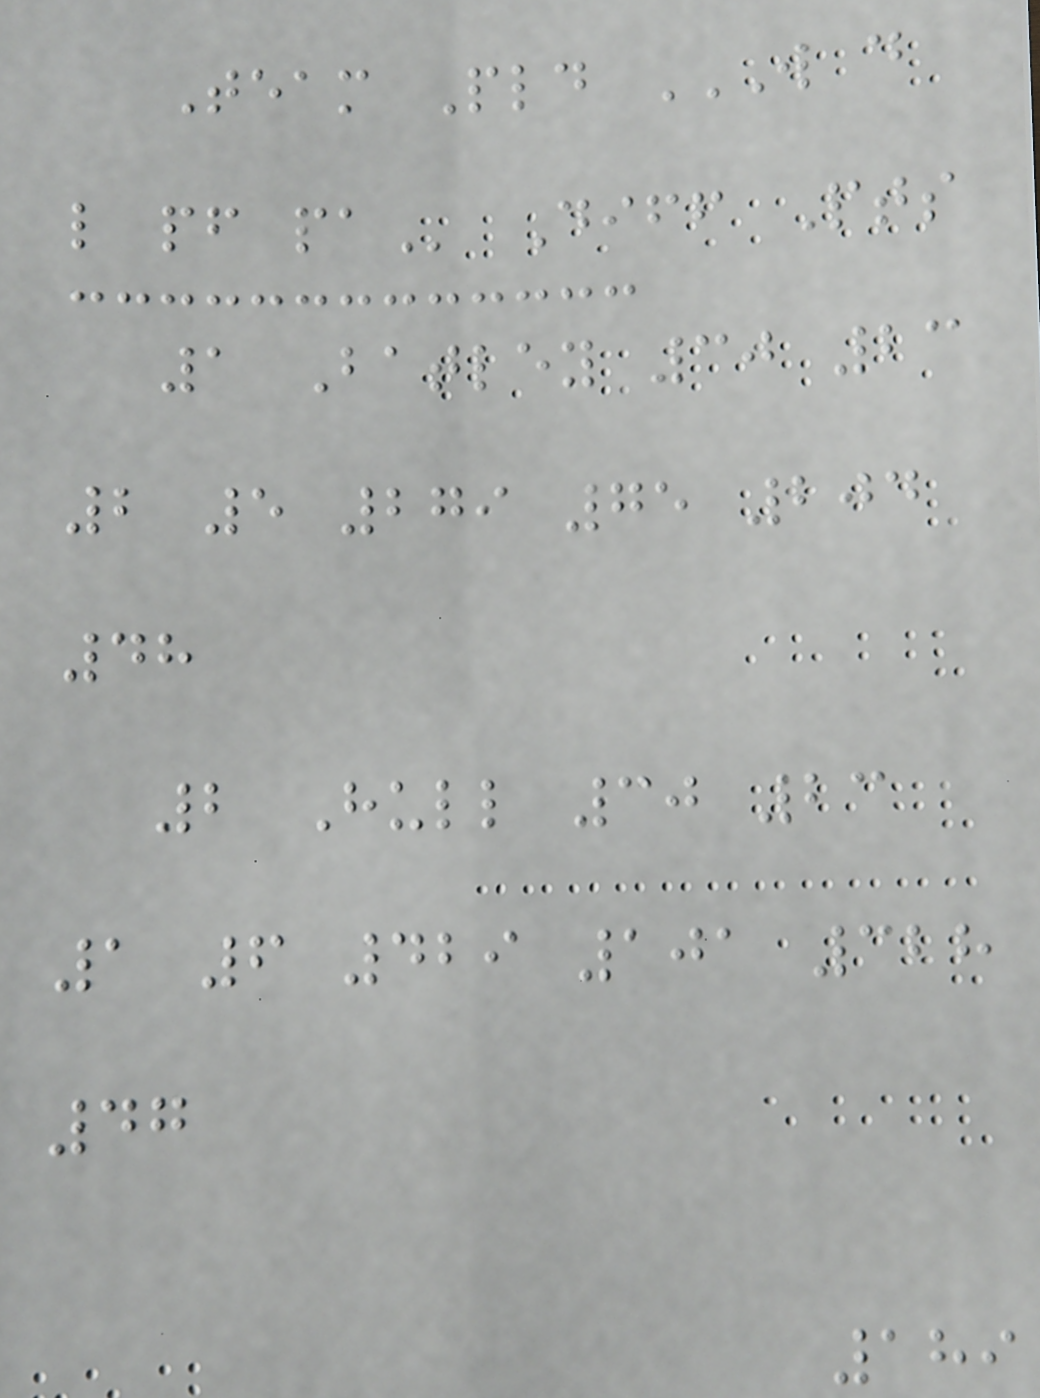Team Pld W D
L PF PA Diff Pts
1 Batley 30 23
2 5 279 75 204
48
2 Hull 30 23
1 6 429 101 328
47
189
